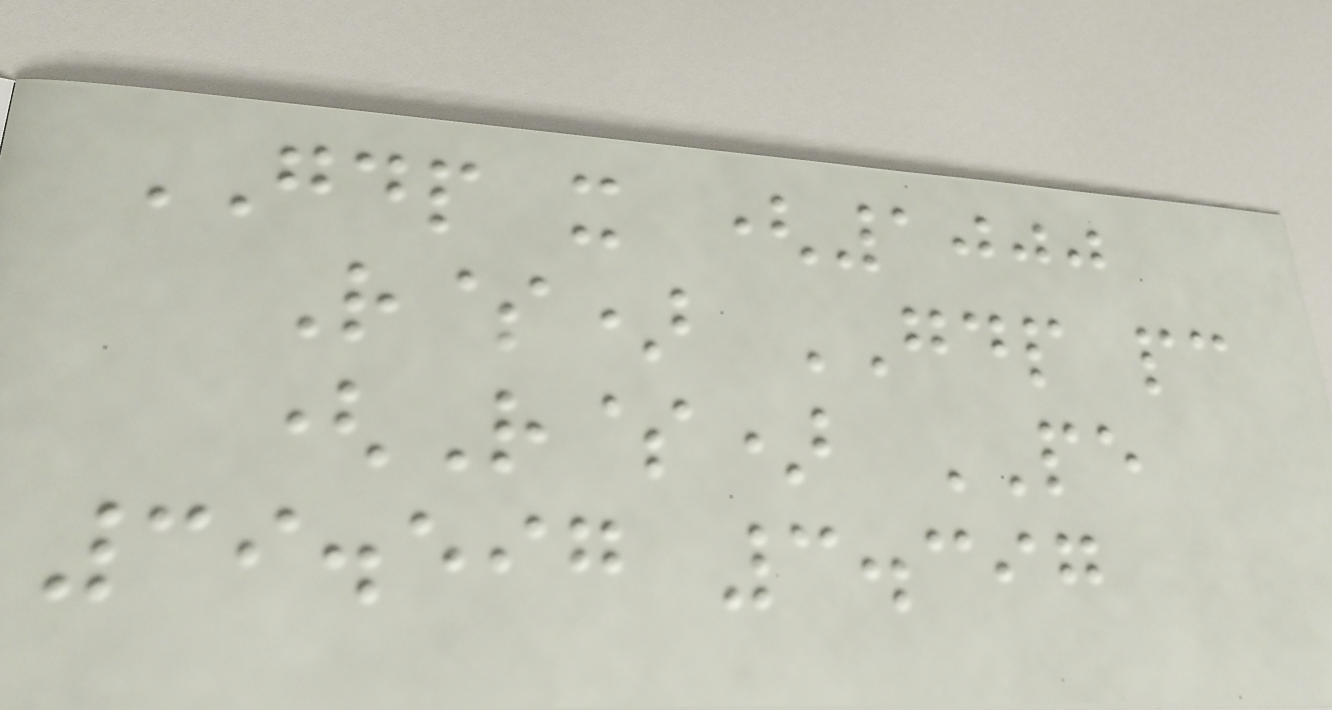GDP x (1000
R$) GDP pc
(R$) PE
39.597 3.397
